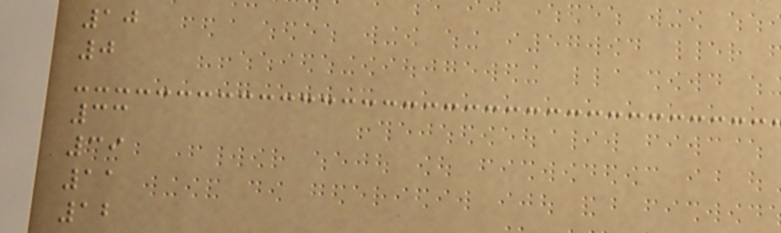10
0
33
39
11
12
